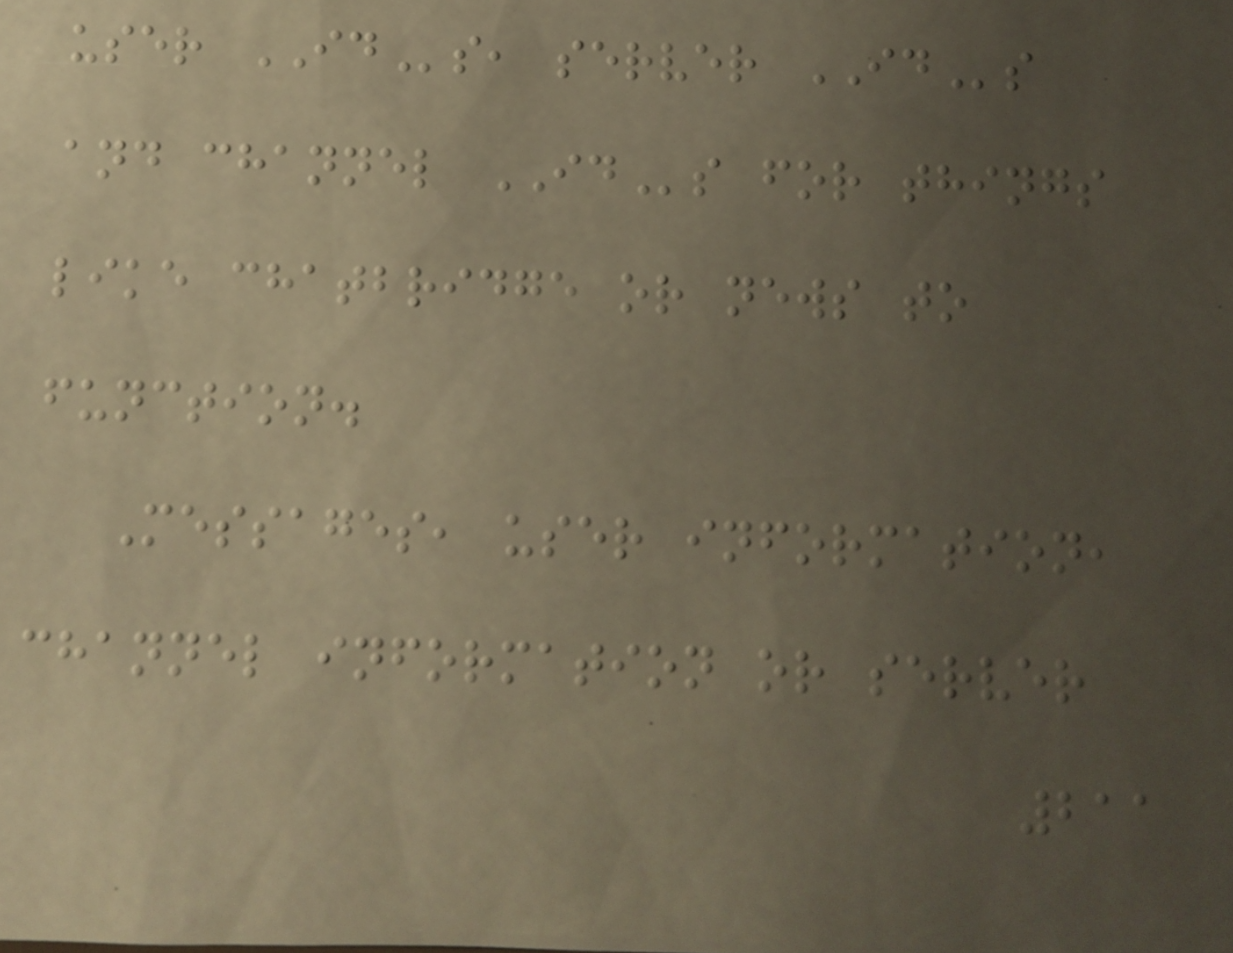user IDs, server IDs
and channel IDs for things
like chatbridge or news to
function.
Messages, user information,
channel information or server
211
